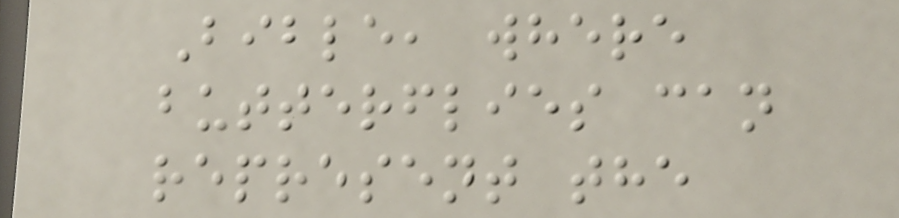Bible, where
butterflies can
represent the
